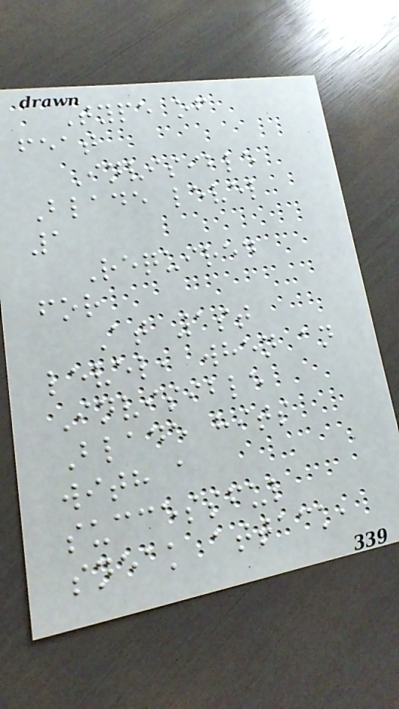Type of
feat
Invisible
Blade level
1
Required
for
At 1st
level, when an
Invisible
Blade hits
with a
successful
sneak attack,
